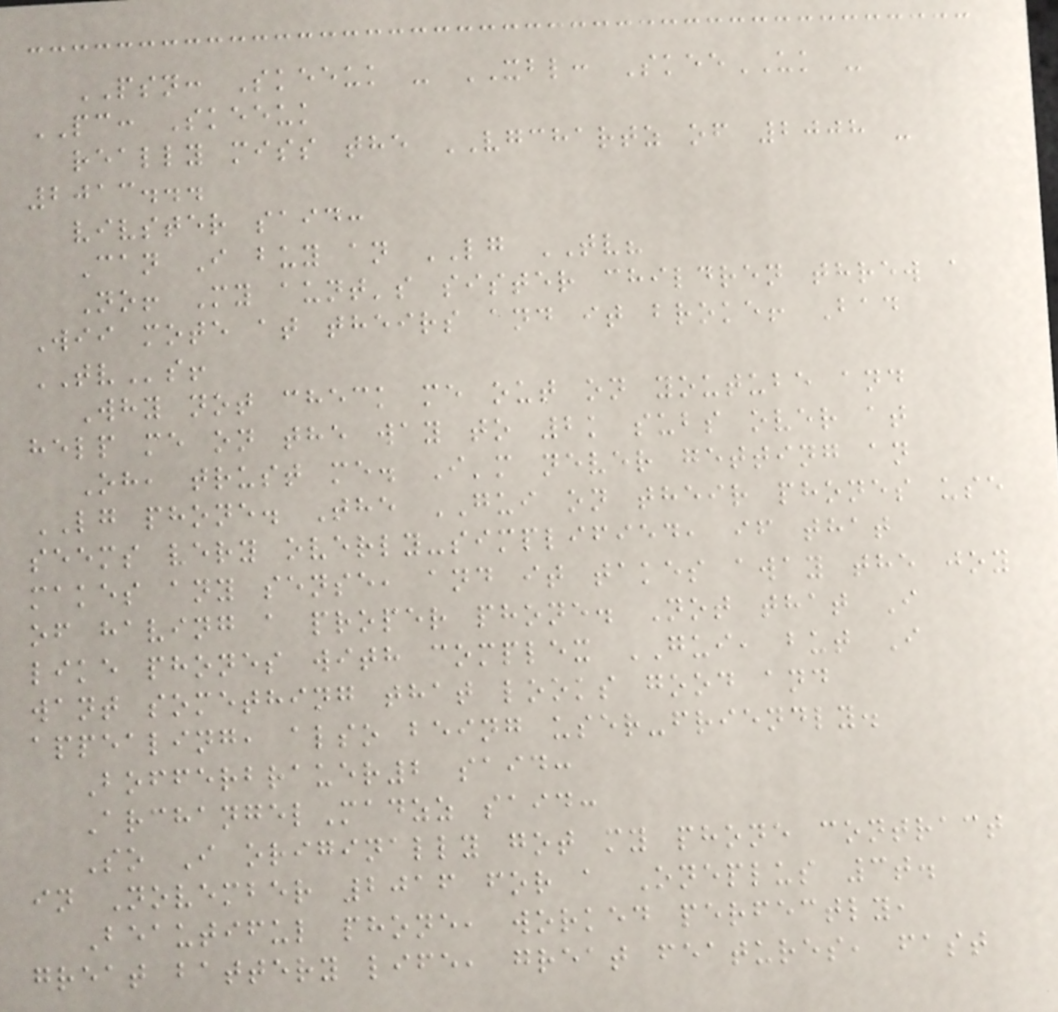PSN: Skeeuk - XBL: SkeeUK -
PC: Skeeuk
really miss the VGCHARTZ of 2008 -
2013...
vivster said:
Can I buy an LG TV?
No! My aunt's sister children threw a
Wii mote at theirs and it broke! Bad
TVs!
Why not check me out on youtube and
help me on the way to 2k subs over at
Oh, trust me. I'm never getting an
LG phone. The GUI on their phones use
seems very overly-simplified, if that
makes any sense, and it takes away the joy
of having a proper phone. Not that I
like phones with complex GUI, but I
want something that looks good and
appealing, also being user-friendly.
Bofferbrauer2 said:
ArchangelMadzz said:
So I originally got my phone contract
in November 2016 for a Oneplus 3t.
Beautiful phone, worked perfectly,
great battery life, great features, fast
